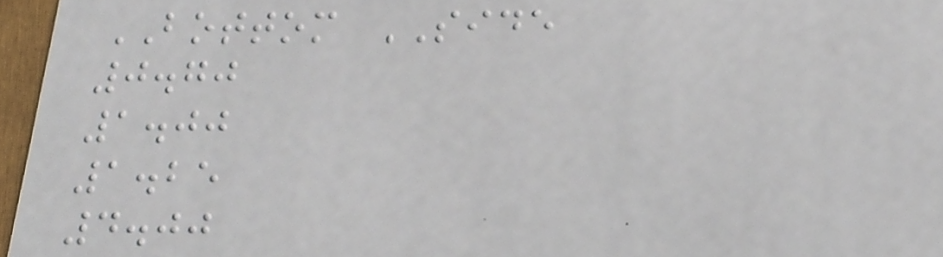BOTTOM SIDE
0.70
1.00
1.25
4.00
